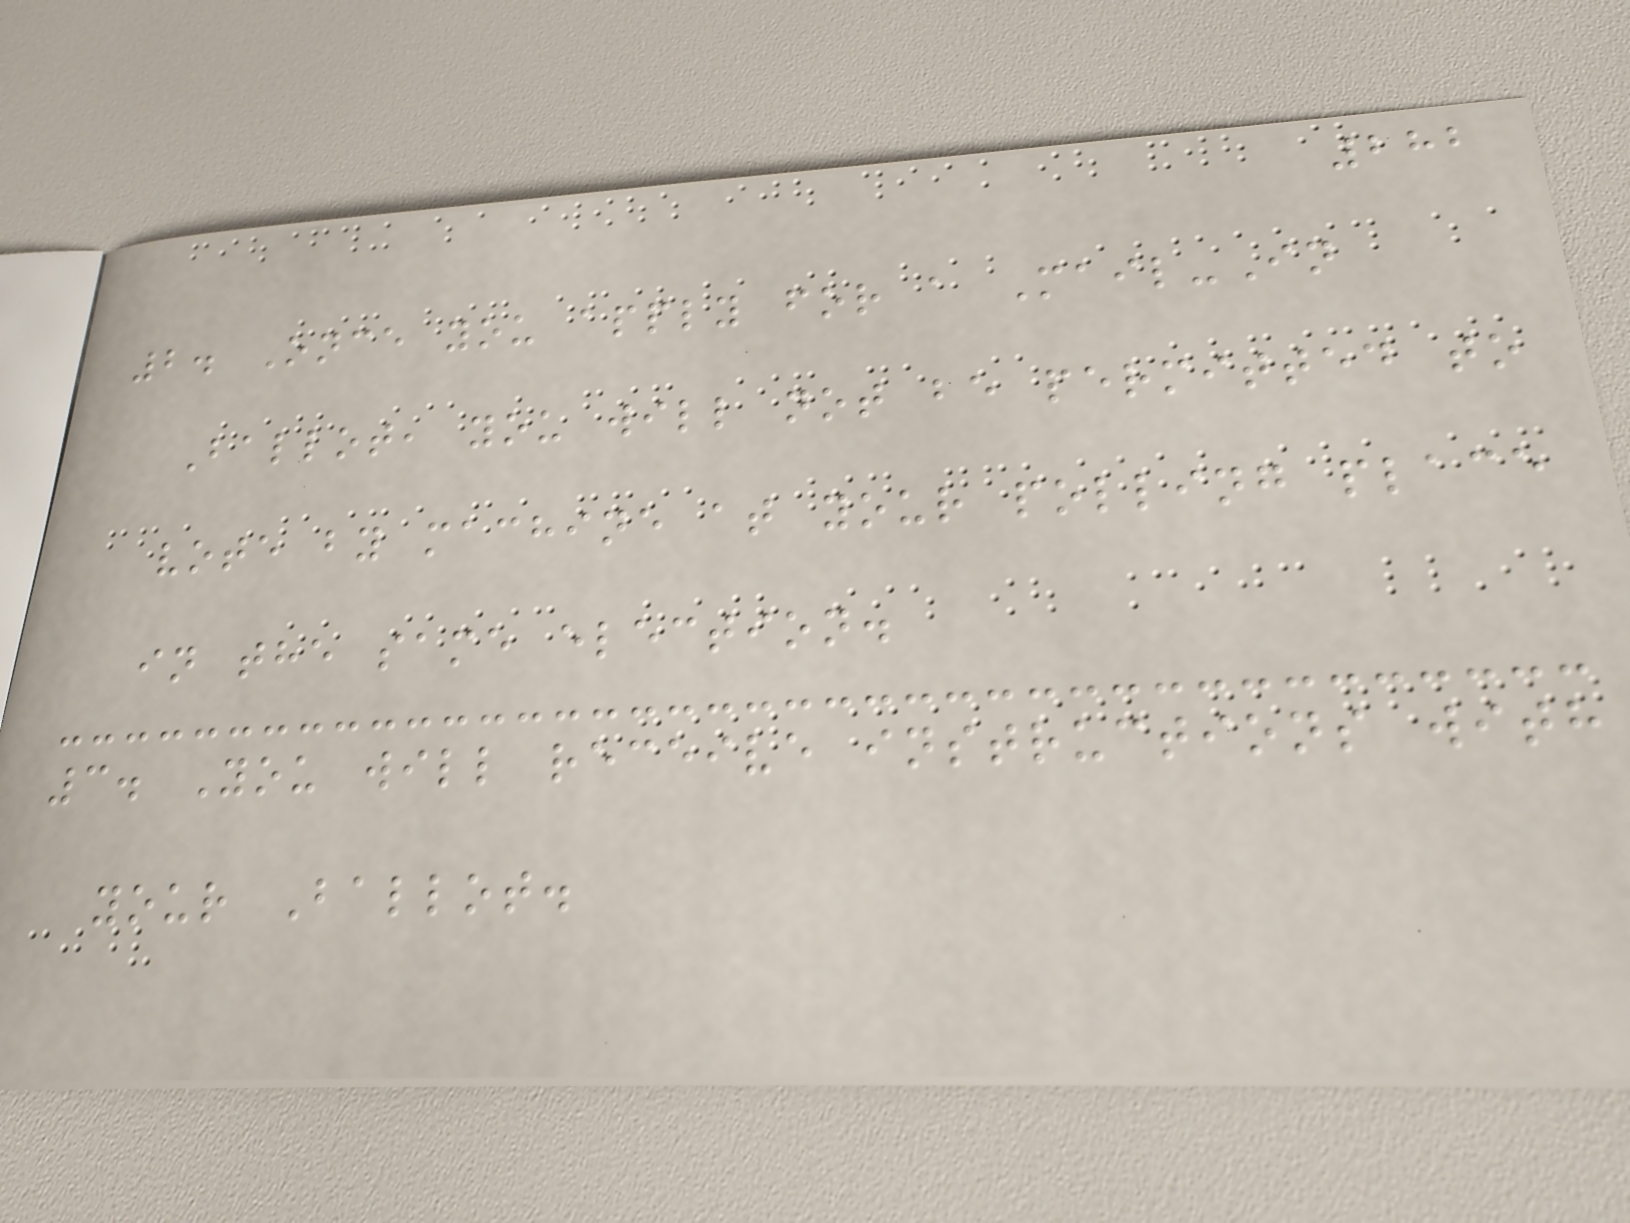282
2. Once you apply for a Mail-In
Ballot, you will not be permitted to
vote by machine at your polling place
in the same election.
3. You will receive instructions with
your Ballot.
